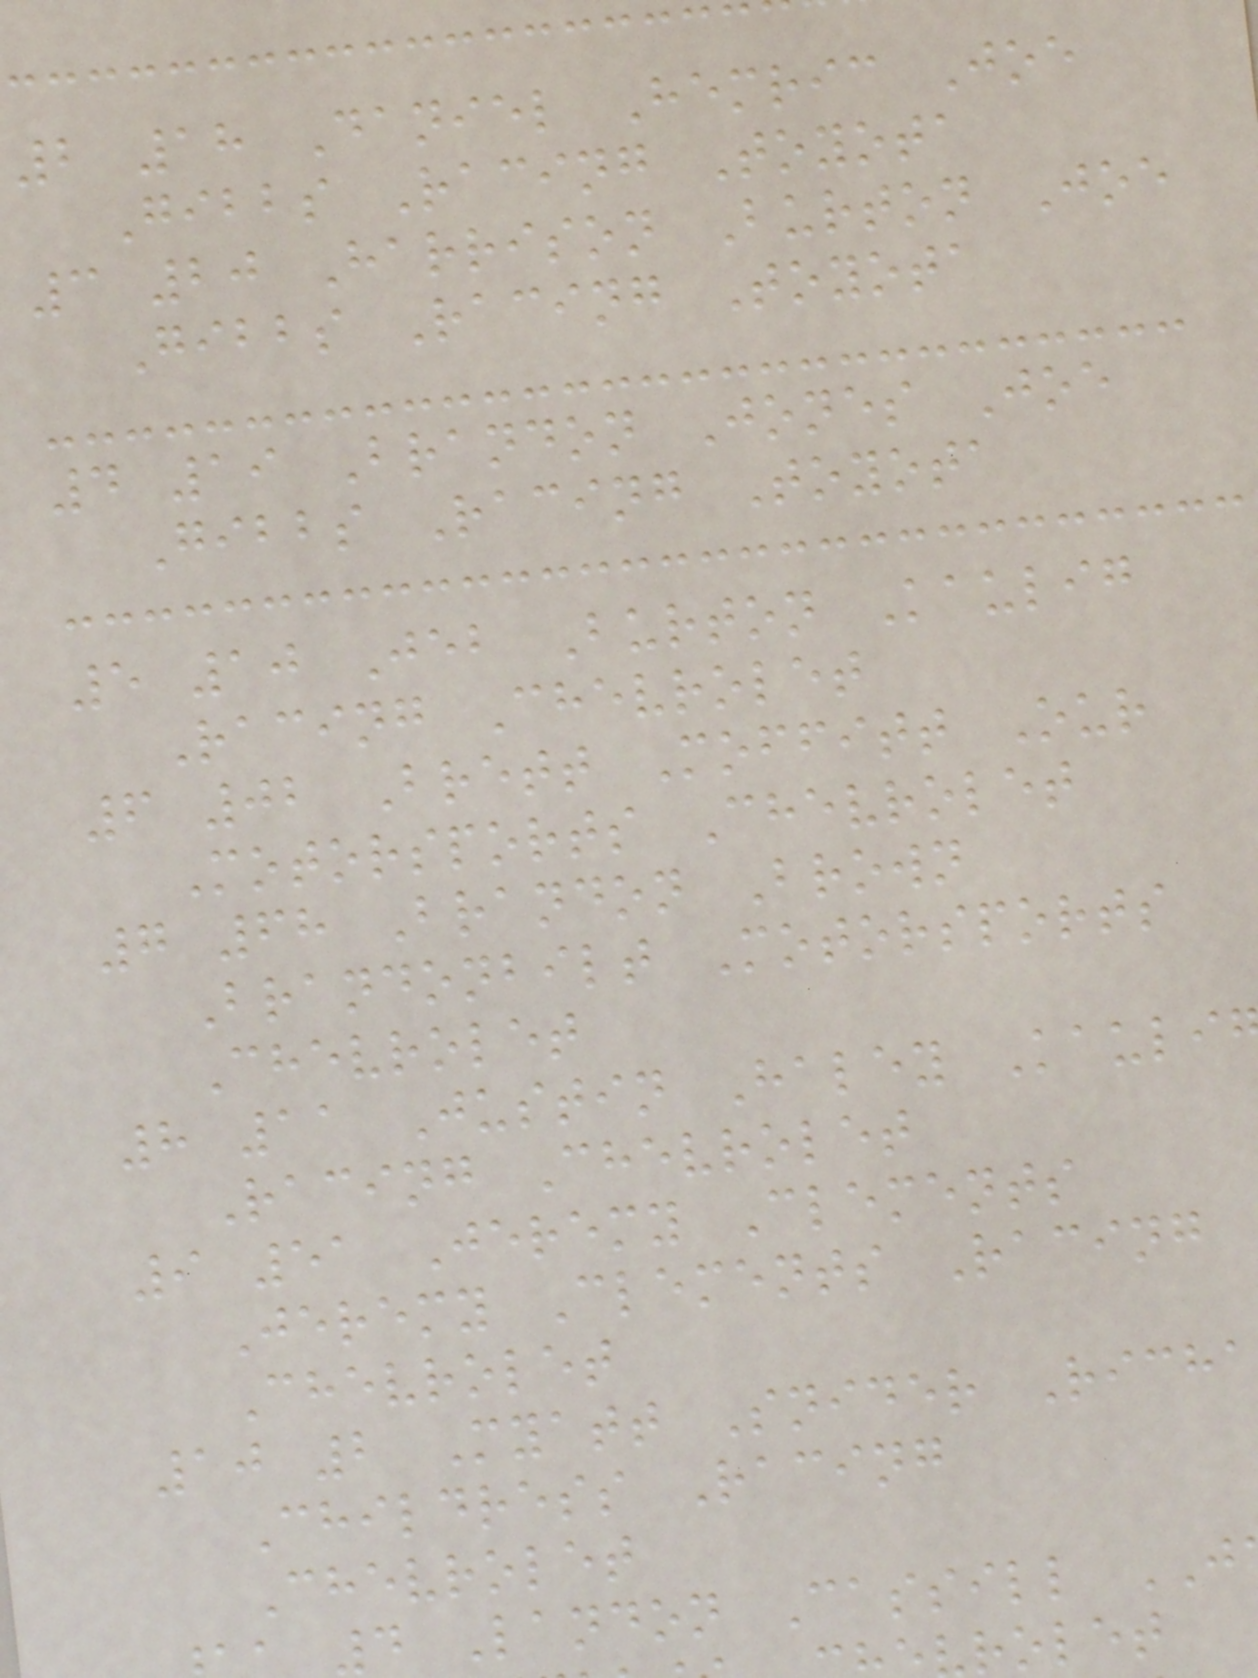2 18 Daniel Hemric Joe
Gibbs Racing Toyota
3 20 Harrison Burton Joe
Gibbs Racing Toyota
4 19 Brandon Jones Joe
Gibbs Racing Toyota
5 10 Jeb Burton Kaulig
Racing Chevrolet
6 02 Brett Moffitt Our
Motorsports Chevrolet
7 68 Brandon Brown
Brandonbilt Motorsports
Chevrolet
8 11 Justin Haley Kauli
Racing Chevrolet
9 51 Jeremy Clements
Jeremy Clements Racing
Chevrolet
10 2 Myatt Snider Richa
Childress Racing
Chevrolet
4 Landon Cassill
